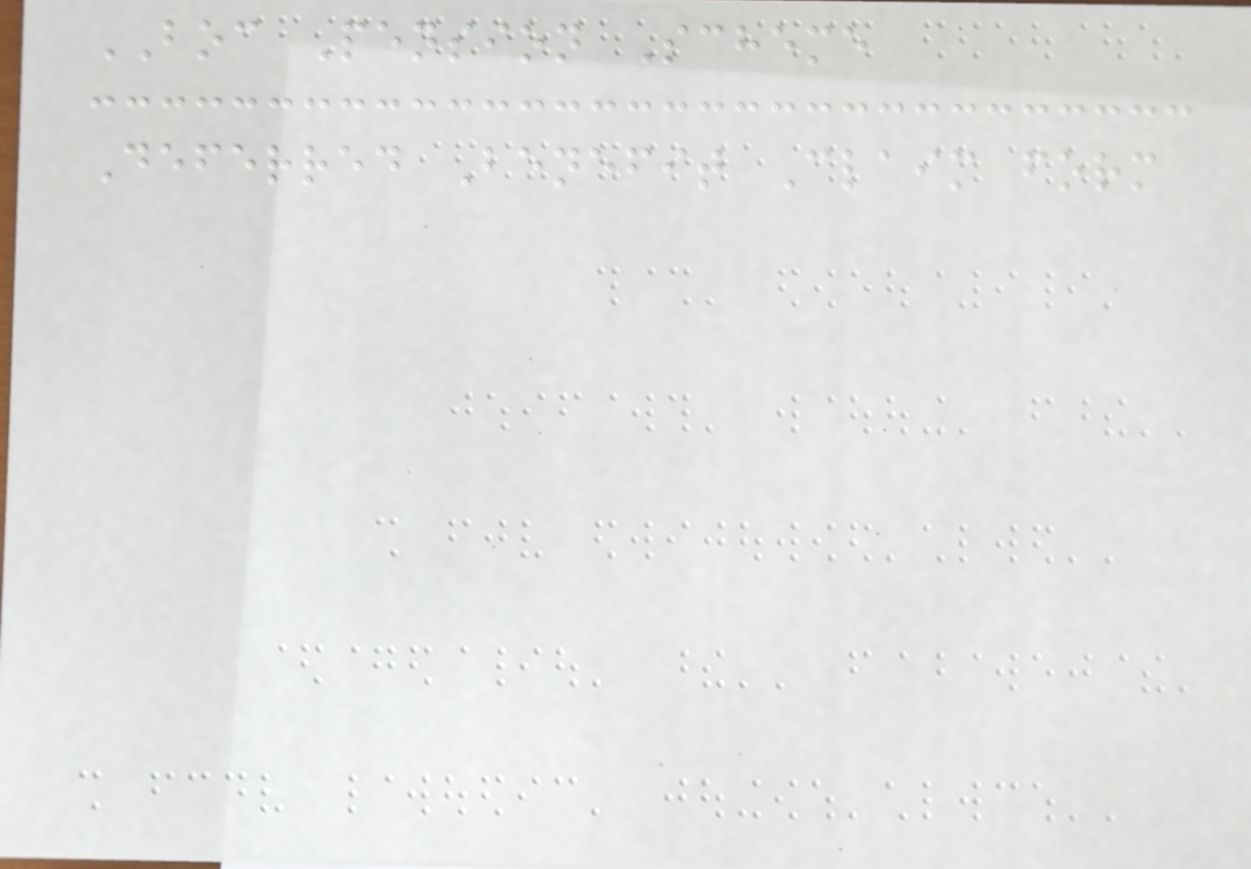BOC Pension Scheme
Deferred Benefit Claim form
